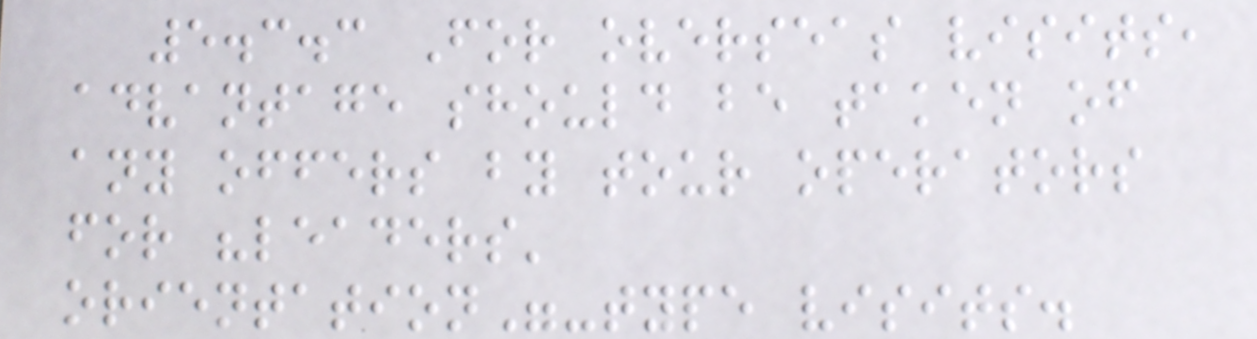5.3.3 For overseas visits,
advantage should be taken of
any offers by tour operators
for "leaders'
orientation"-type visits.
